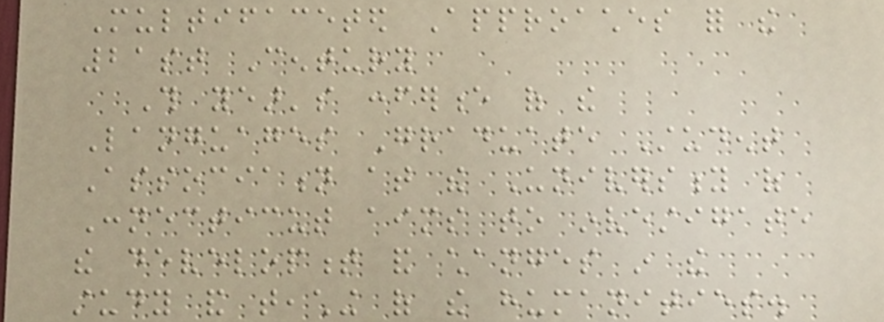Multifaceted Approaches for the
21st Century
This year's conference of the
Languages Graduate Student
Association at the University of
Connecticut aims to investigate
the development and changes in the
study and teaching of the humanities.
